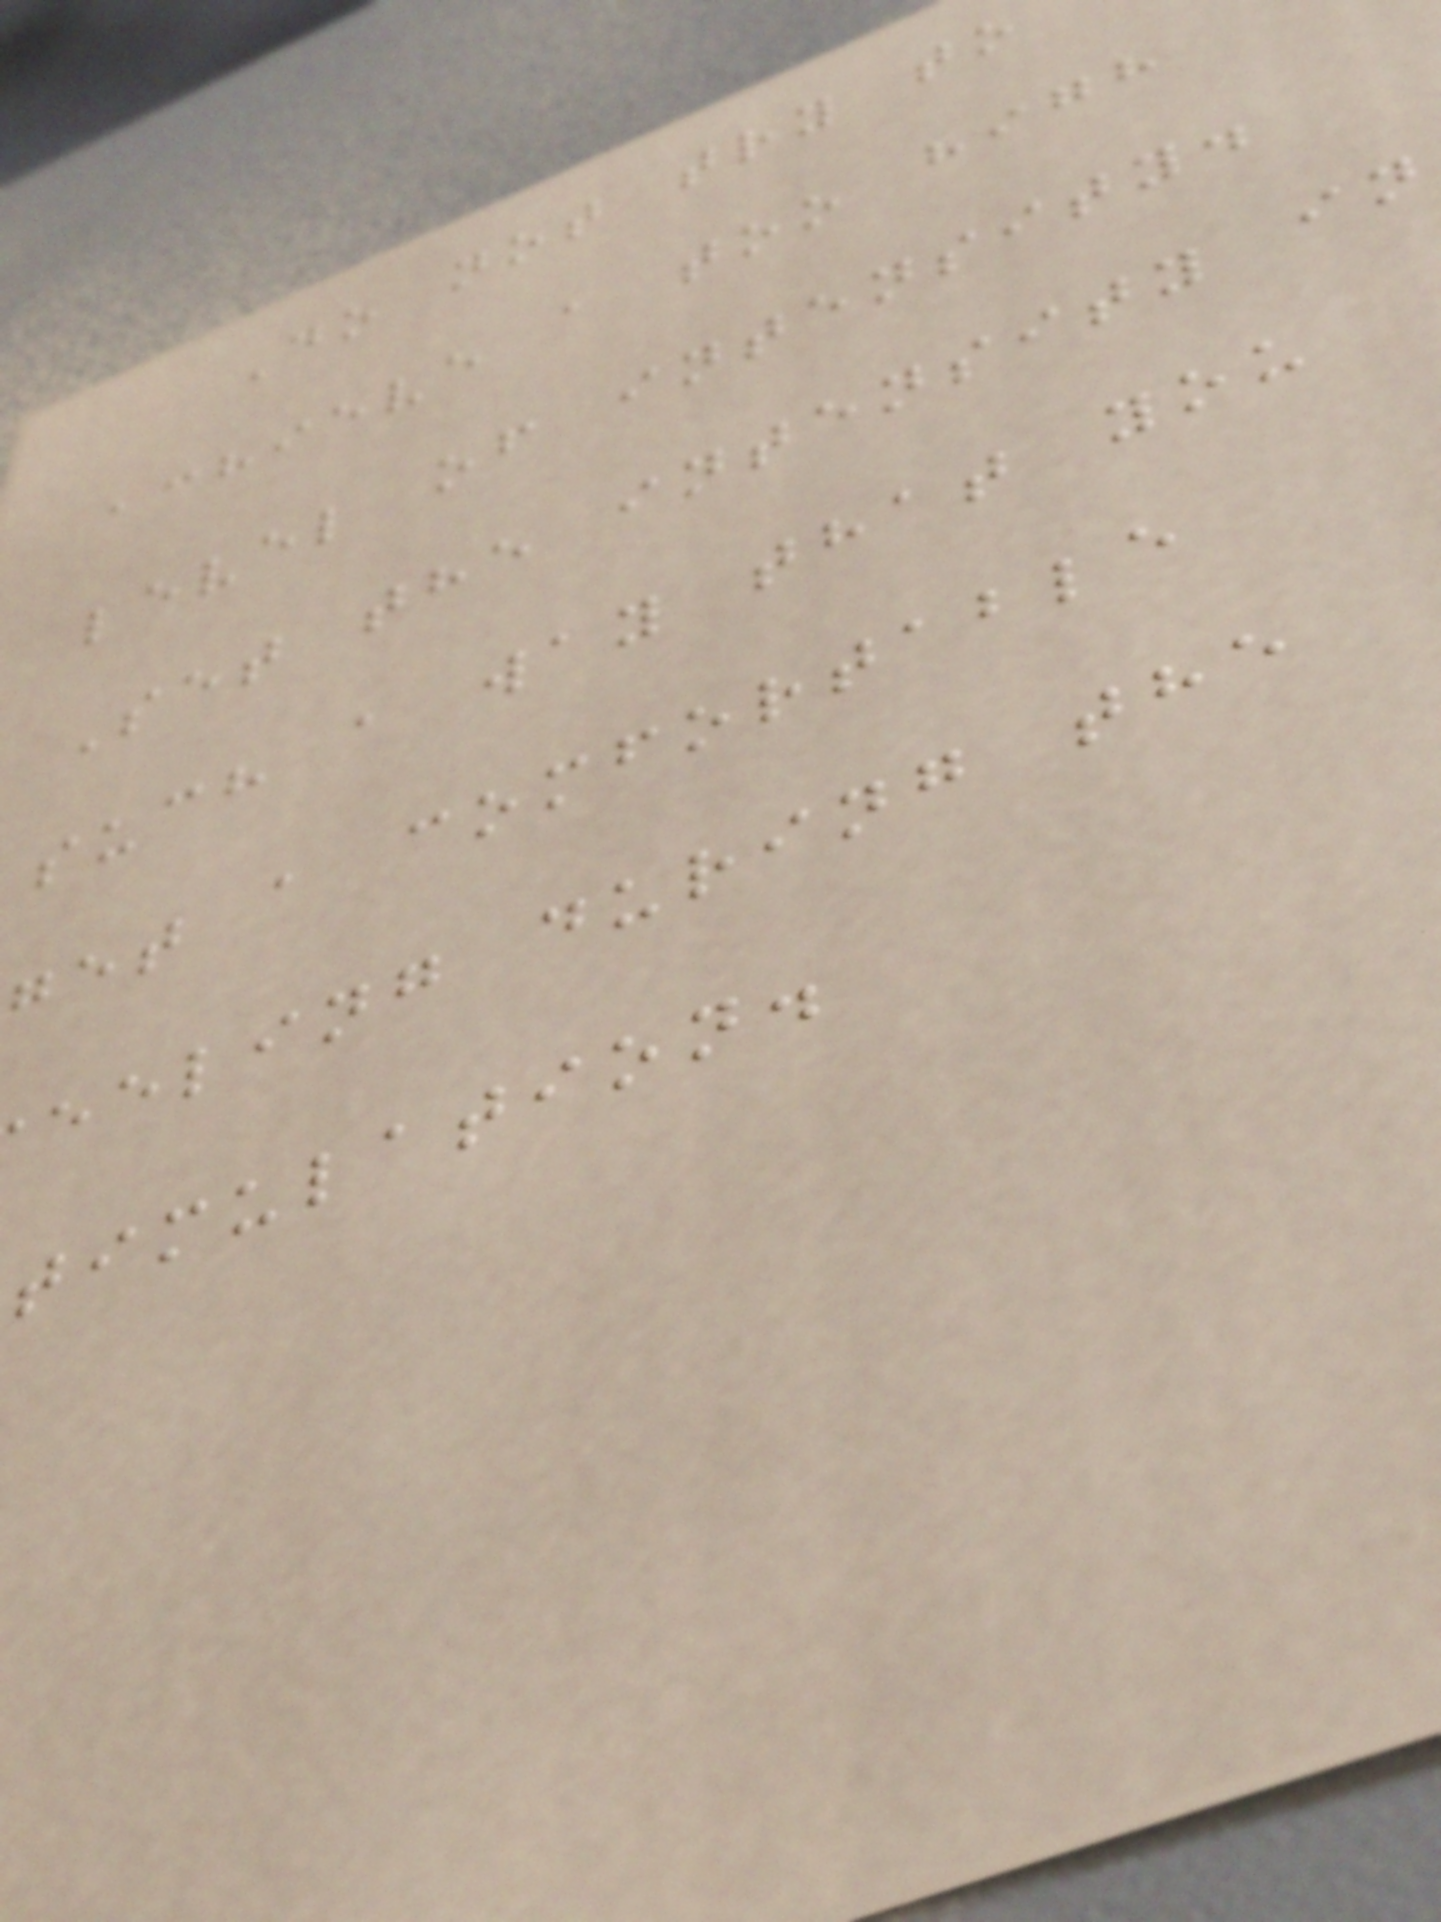Do not try to
achieve a too high
level of intensity.
Set the intensity in
such a way that you
get a comfortable
eeling during the
timulation.
